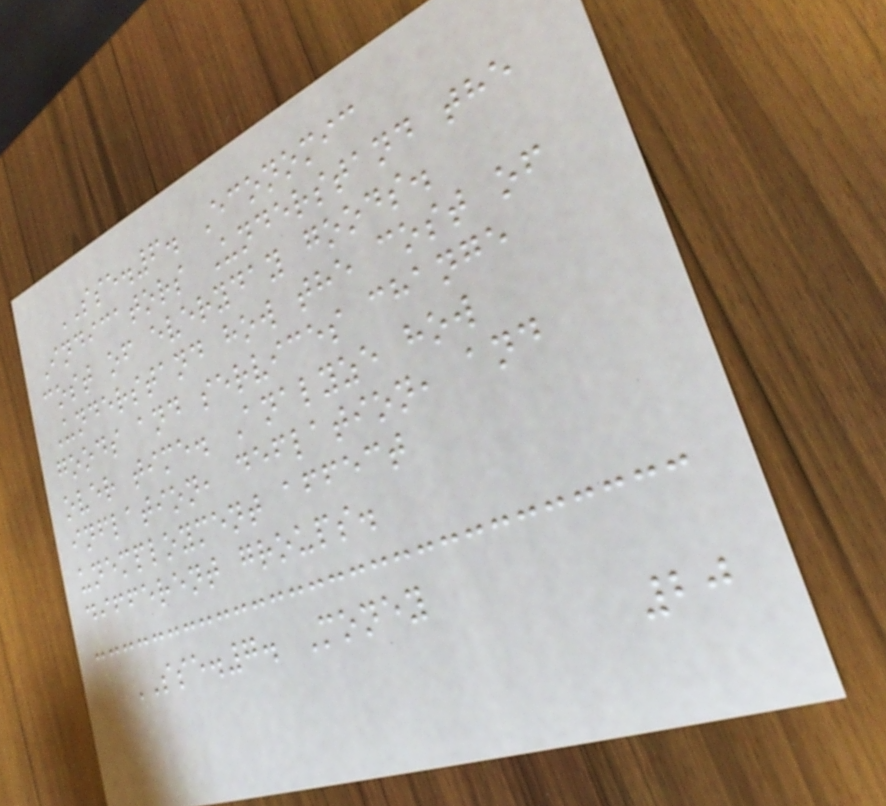SSE.6. Economic
Indicators Understand the
cost of everyday goods.
Understand how the cost of
goods and services change
over time. Analyze how
inflation, deflation, and
unemployment affect
different groups.
SSE.7. Money
20
